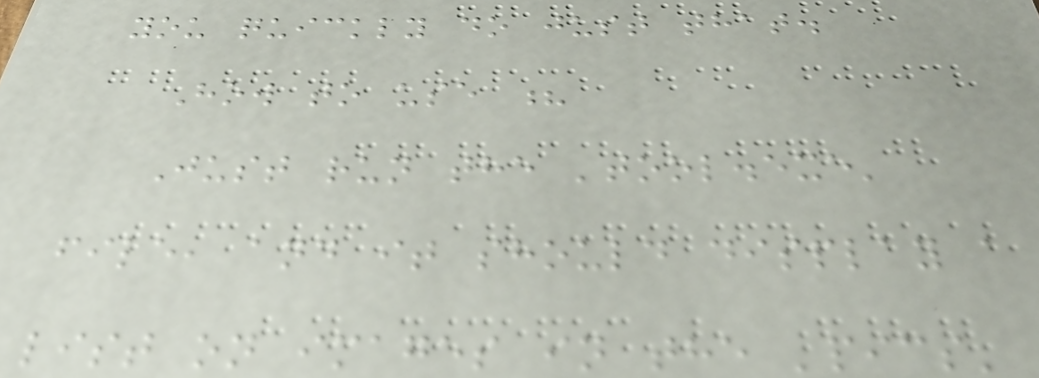you quickly do just that.
How to use ?
Just run the 'tool.exe'
file, and it should display a
list on images in the 'pics'
